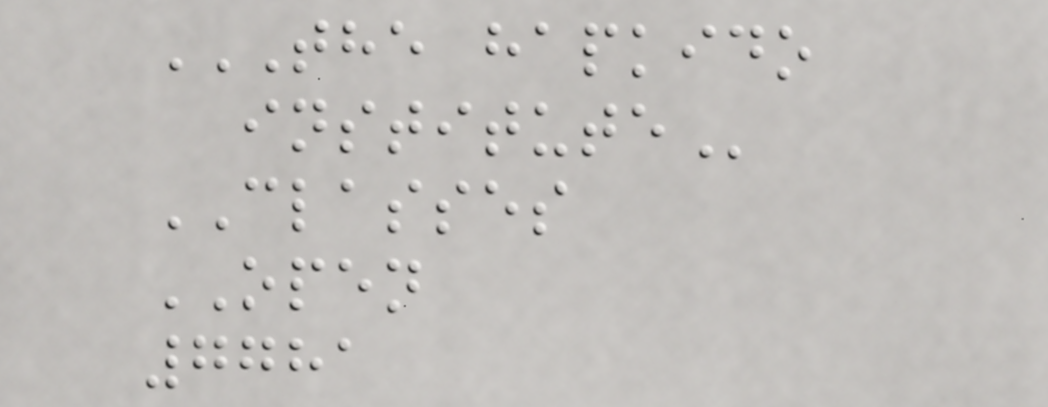THE HAPKIDO
INSTITUTE
CLASSES
OPEN
7781
